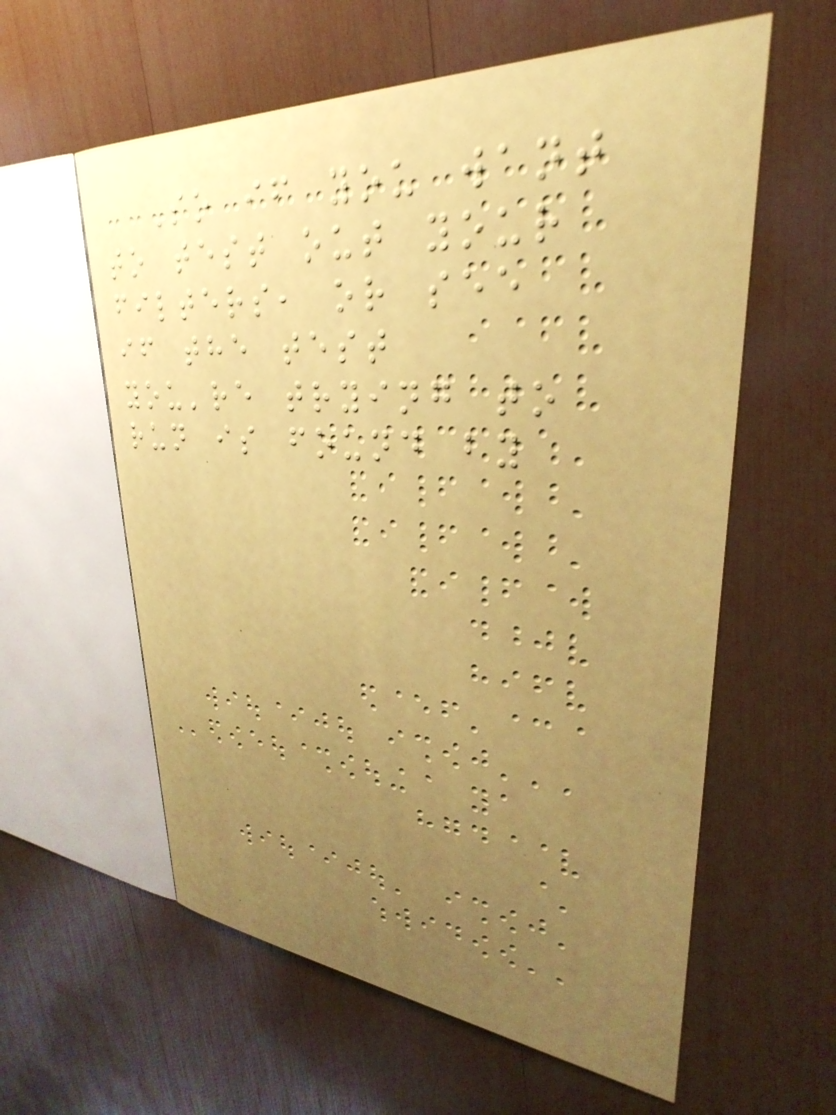So if you want
to test out your
filters, or see
if the test
you're trying to
run is found by
